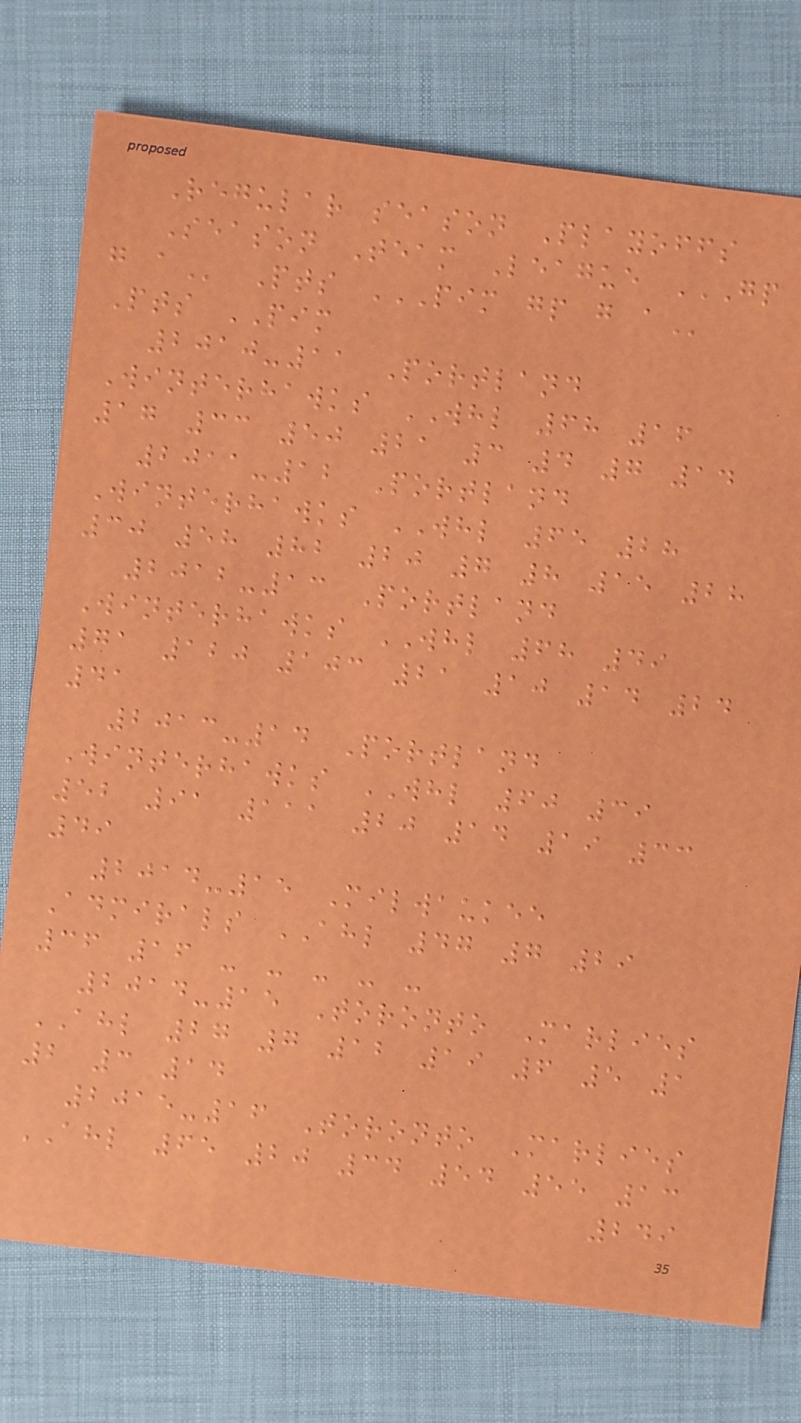Regular season Playoffs
Season Team League GP
G A Pts PIM GP G A
Pts PIM
2010-11 Portland
Winterhawks WHL 68 16
17 33 50 21 3 4 7 14
2011-12 Portland
Winterhawks WHL 65 28
30 58 82 20 7 8 15 28
2012-13 Portland
Winterhawks WHL 68 49
71 120 103 21 10 14 24
41
2013-14 Portland
Winterhawks WHL 60 39
52 91 111 20 14 19 33
49
2014-15 Milwaukee
Admirals AHL 47 7 29
36 16 - - - - -
2014-15 Toronto Marlies
AHL 27 7 12 19 6 5 1
2 3 14
2015-16 Toronto Marlies
AHL 65 20 34 54 55 13
249
